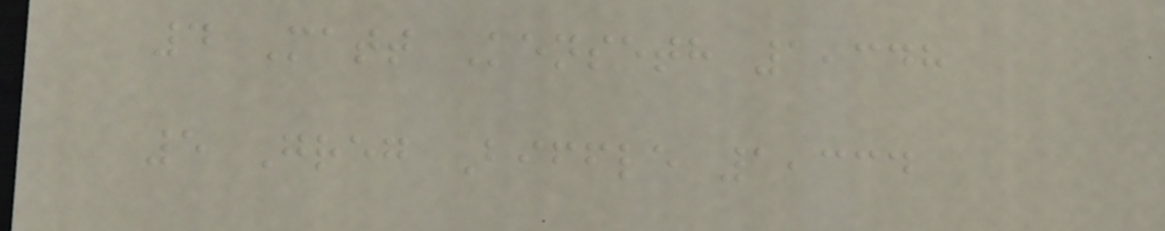4 Matt Kenseth 1,348
5 Greg Biffle 1,334
